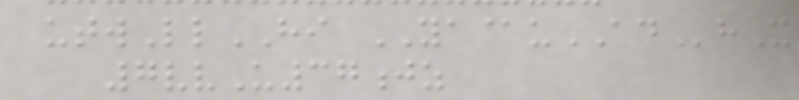utwLlHI YA@uADhX
7vvU37jz
